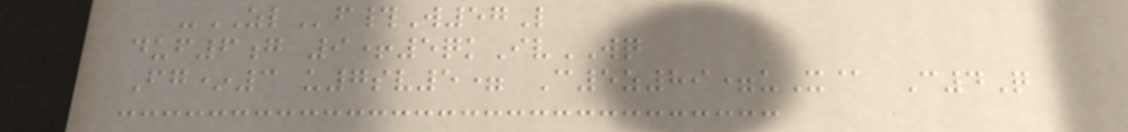-ZLf#W57L
duf6g 9+5qkIvWQ
Fg*3 u7sv5= C5z89=uX@ C4Q
